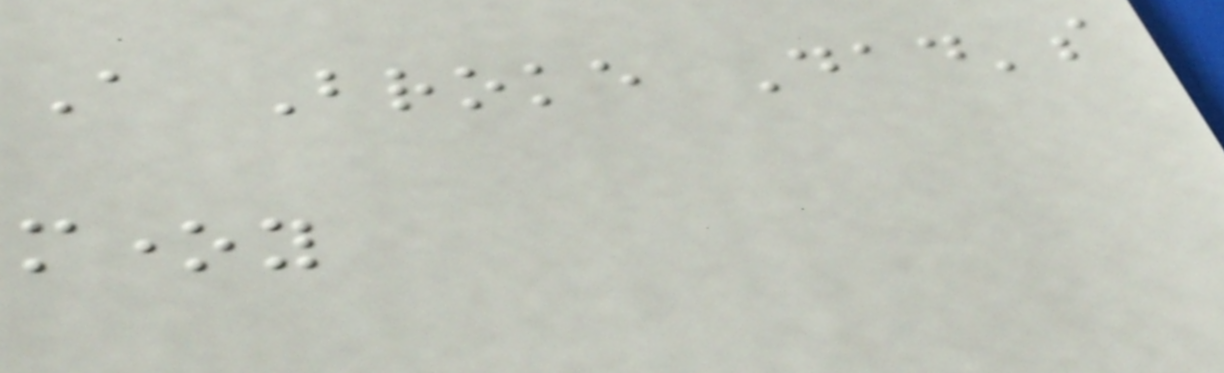A Broke Dad's
money
